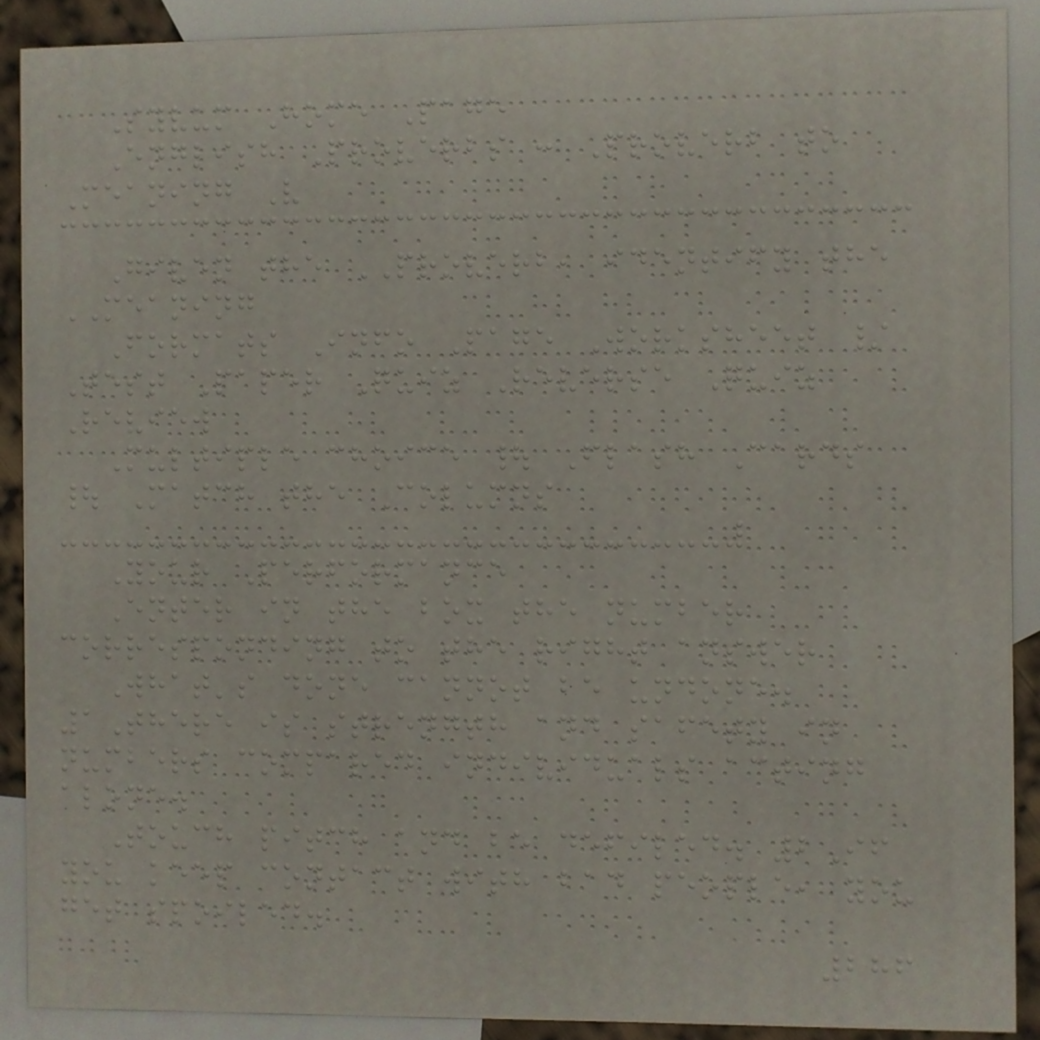Syvum Home Page
English Proverbs : Proverb to
Meaning V
Given the PROVERB, identify the
MEANING
Formats Info Page Worksheet /
Test Paper Quiz Reverse Quiz
Review
Multiple choice | Flash Cards
| Match the Columns
Your Performance
Enter in the box the number
corresponding to the right answer
What's done cannot be undone.
1There is strength and safety in
numbers compared individuals acting
alone.
Touch pitch and be defiled. 2If
you keep contact with bad people, you
get spoiled.
286
